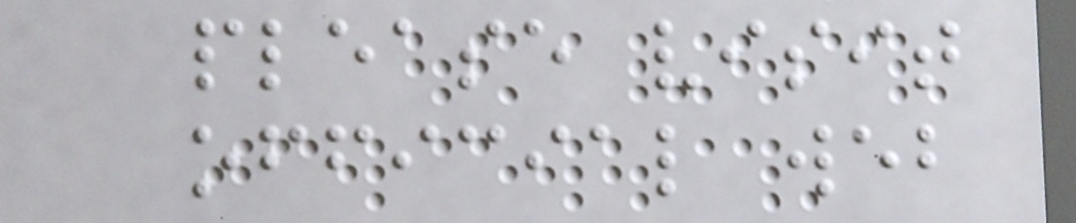please visit
official web
